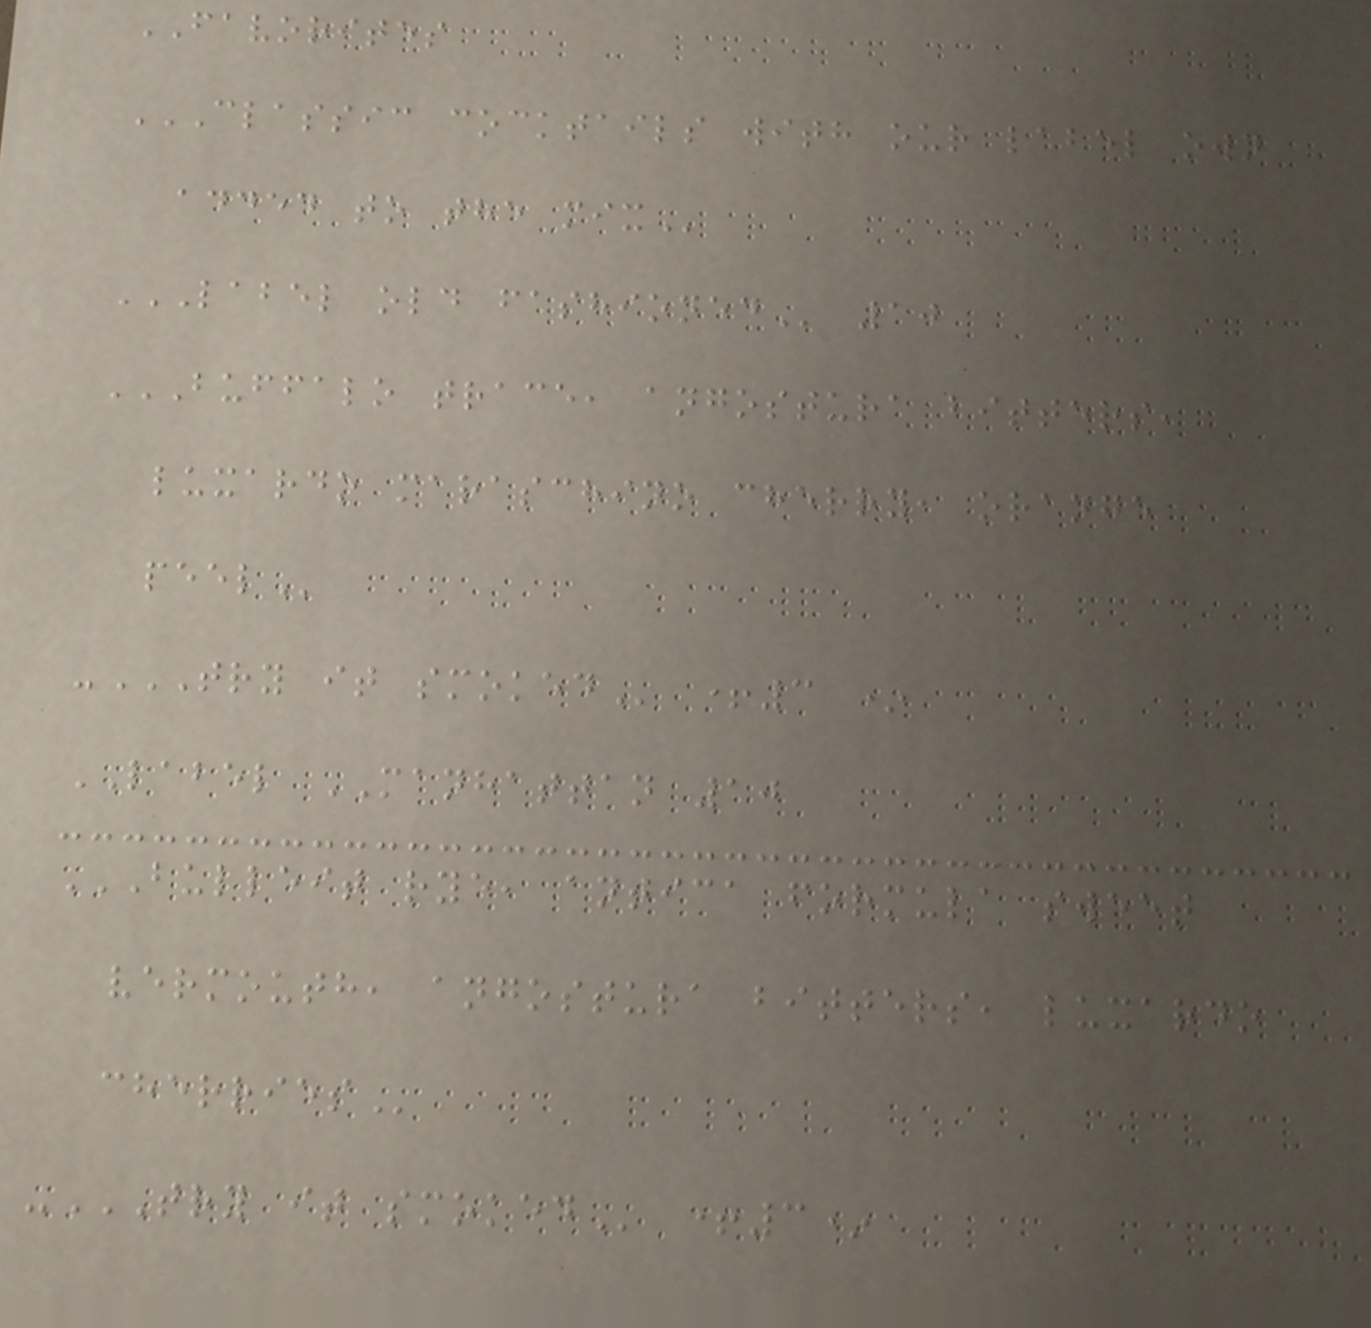FAVORITES
CLASSIC COCKTAILS WITH OUR LABEL OWN
ADDED TO THE MIX
LABEL OLD FASHIONED 10
BUFFALO TRACE, ANGOSTURA BITTERS,
LUXARDO MARASCHINO CHERRY, ORANGE
PEEL
-TRY IT SMOKED +3 *
LABEL MANHATTAN 10
BULLEIT RYE, ANTICA FORMULA SWEET
VERMOUTH, ANGOSTURA BITTERS, LUXARDO
CHERRIES
-TRY IT SMOKED +3*
